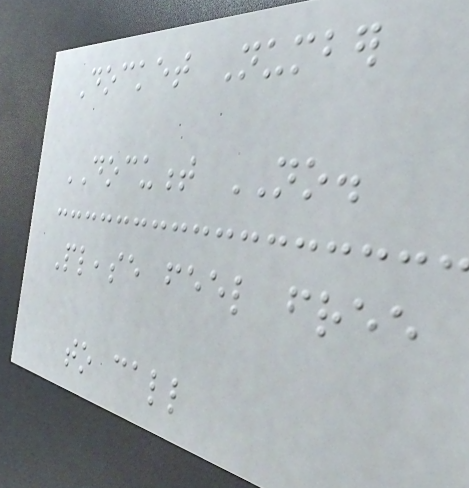Docket Number
DOCUMENT NO.
Please feel free
to call
